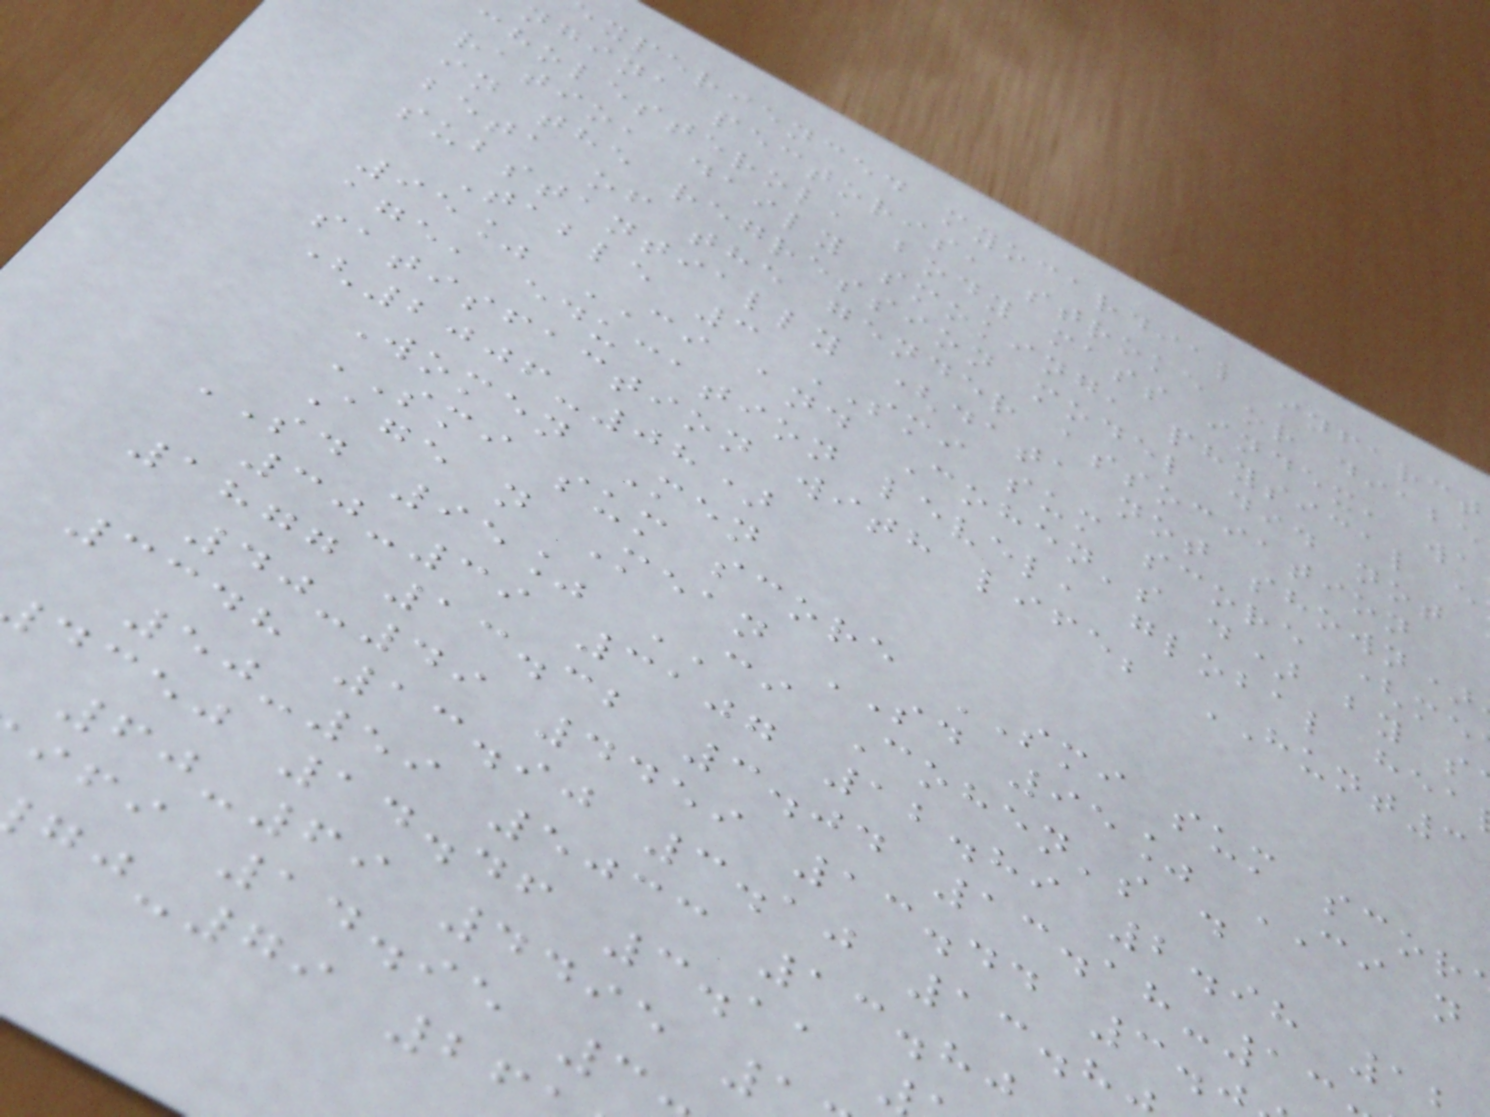xperienced myocardial infarct
ngina pectoris, stroke or diabe
cholesterol, body mass index, wa
ratio, daily smoking, physical e
in the regression model did not
beta of the gender association
substantially (data not shown)
Table 3 SMI sum score (me
95% CI and Cohen's d) by s
age, education level, global hea
satisfaction with life; HUNT3
(2006-08)
Women Men
SMI sum score SMI sum scor
Age n Mean SD 95% CI n
SD 95% CI Cohen's d
30-39 3107 12.89 2.98 1
1877 13.32 3.04 13.18-13
40-49 4459 13.44 3.
3348 13.90 3.10 13.8
50-59 5033 13.80
dcej 14.46 3.11
60-69 4495
ifi 14.95 3
